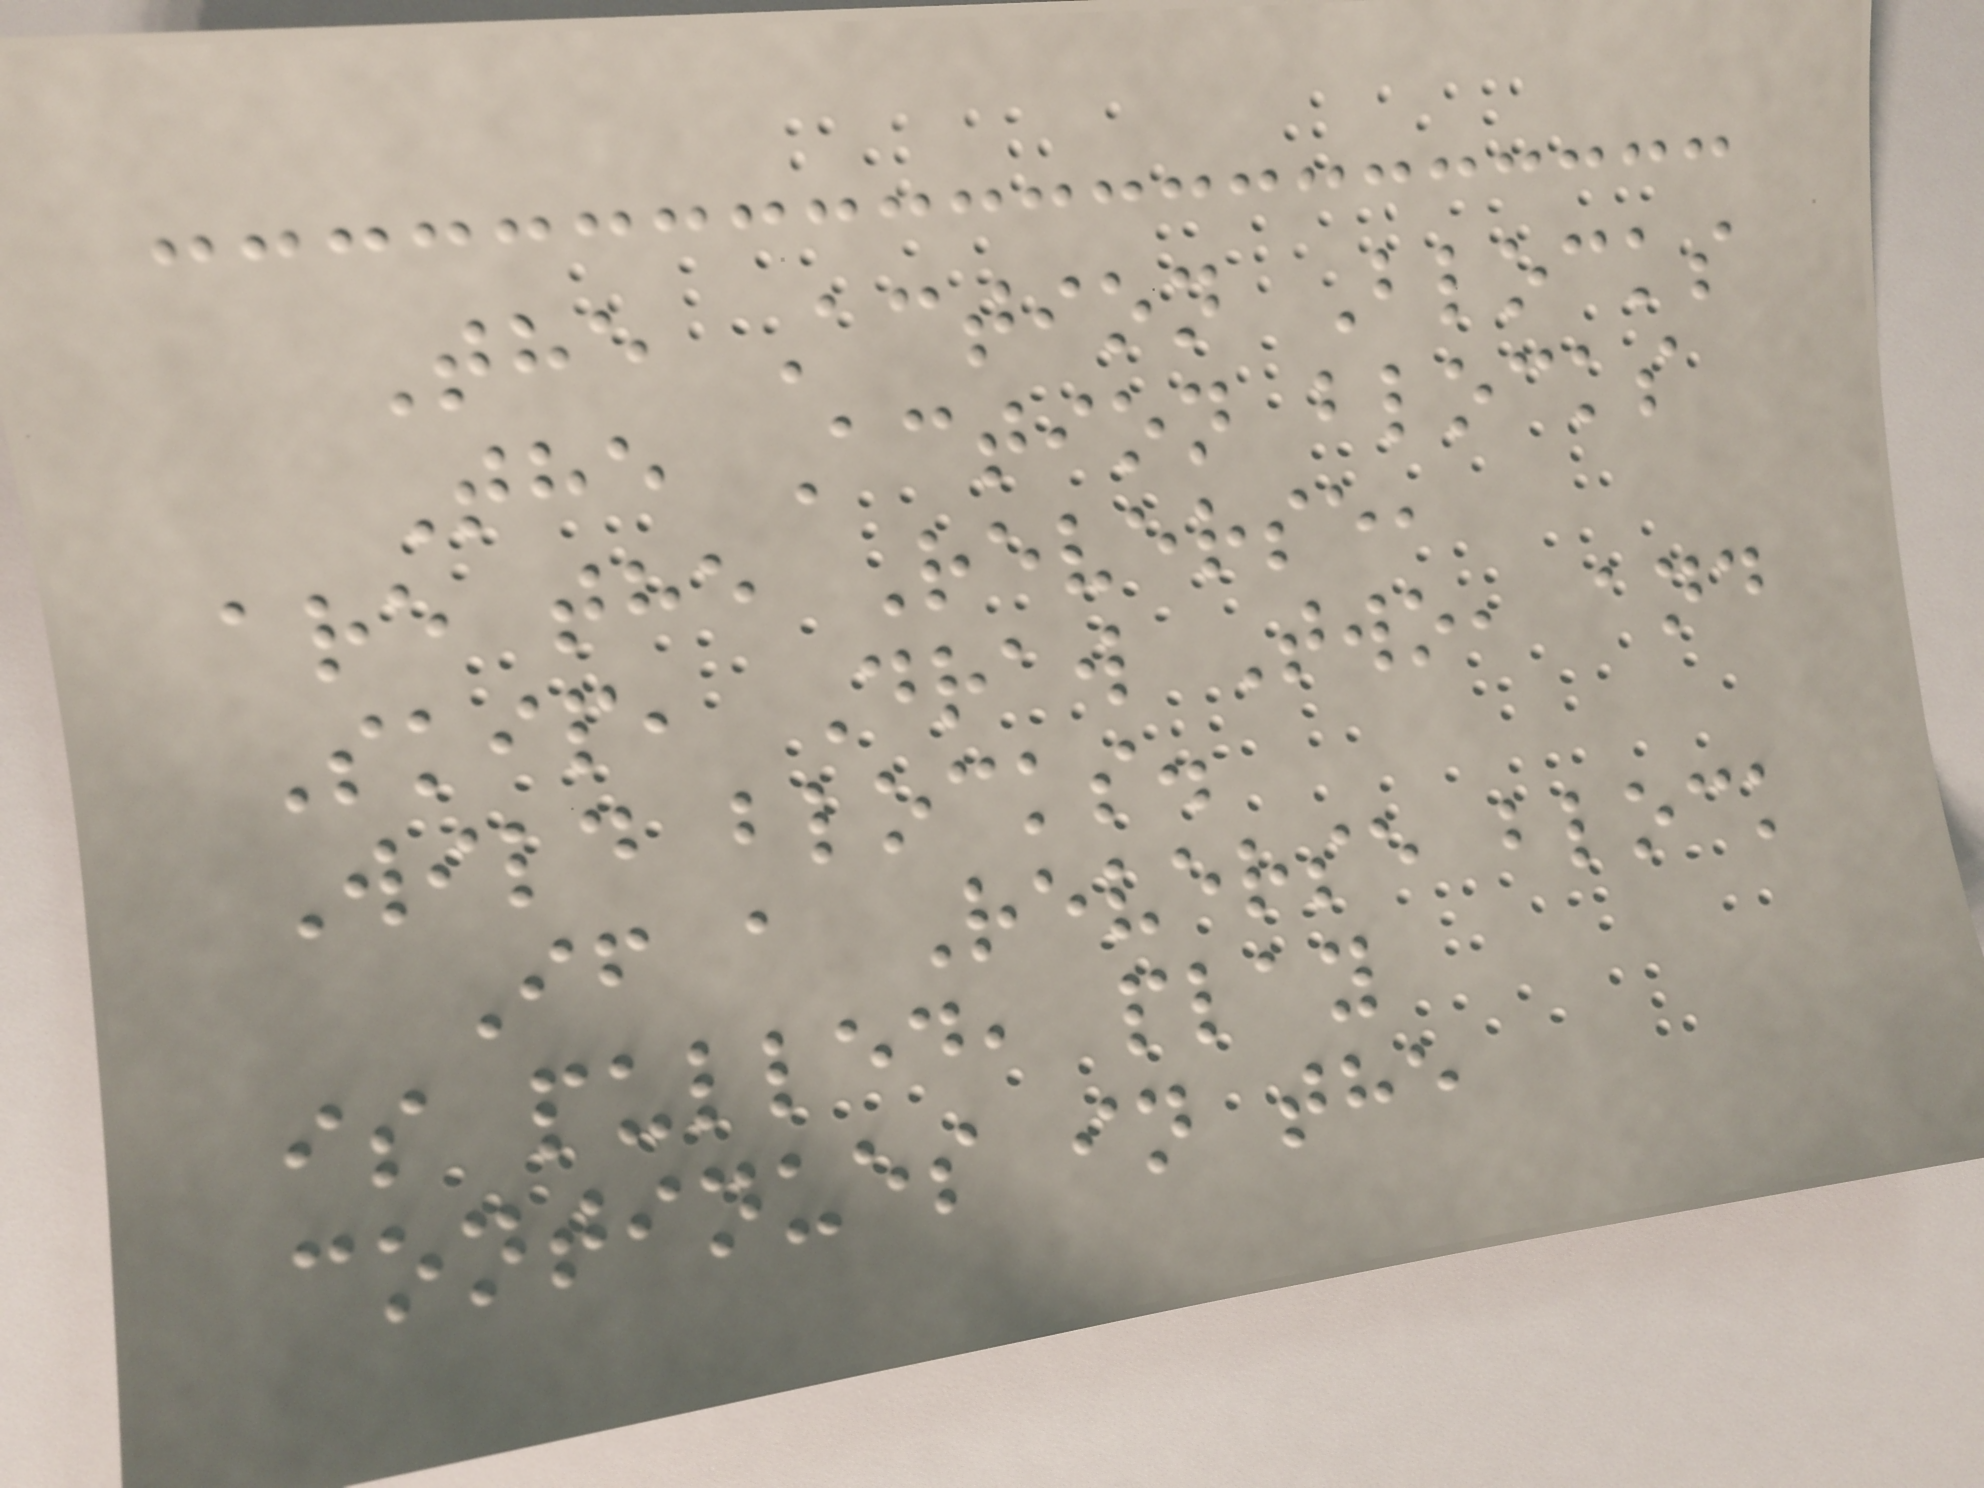The Action Blocks
The Action blocks
are the Reverse,
Skip, Draw Two, and
Wild blocks.
If a Reverse block
is pulled, play
continues in the
